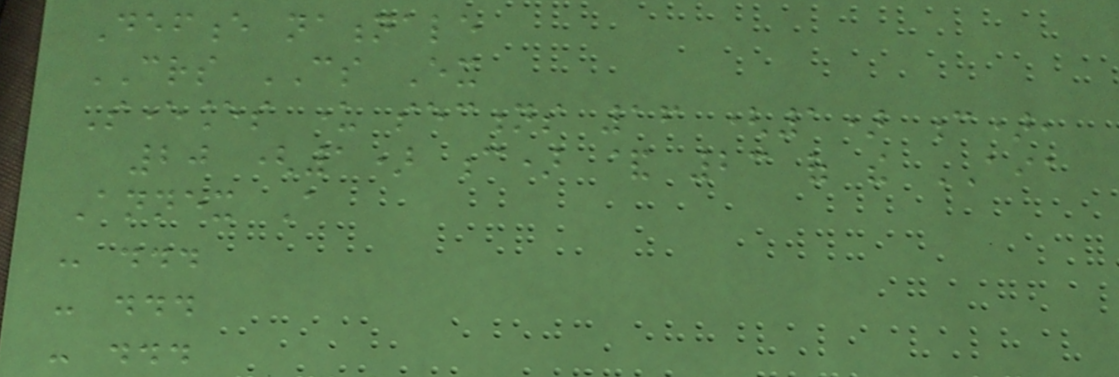Defence nationale
CRS CS Ex
Severances under sections 16 (1) c),
20 (1) c) & 23 of the AIA
Annex A
- ...
- ...
- ...
